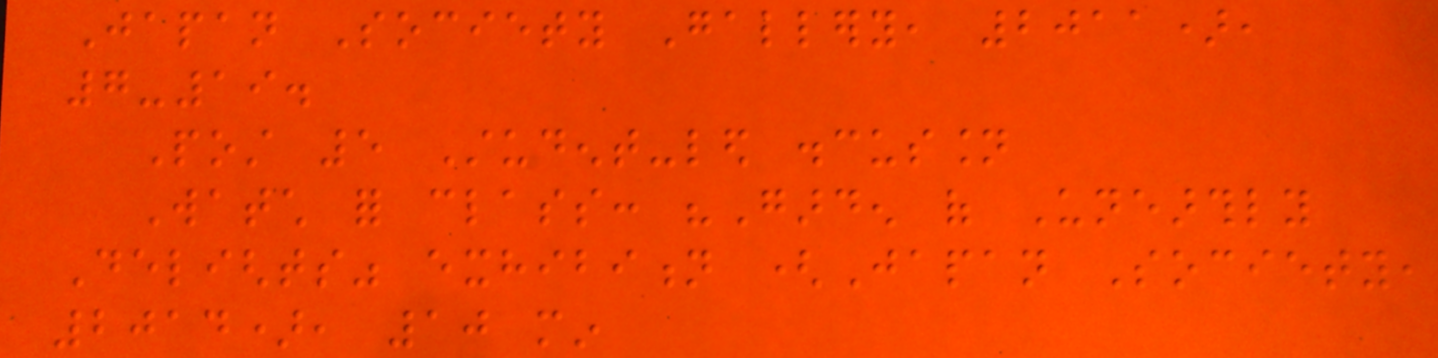Japan Society Gallery, 2011),
7-19.
Post 5 Student-led discussion
Watch for class: "Garden of Unearthly
Delights" exhibition (Japan Society,
2014), 10 min
